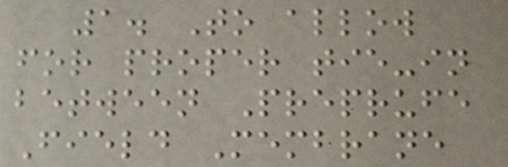1. To allow
for proper tie-in
between Preprufe
Field Membrane
